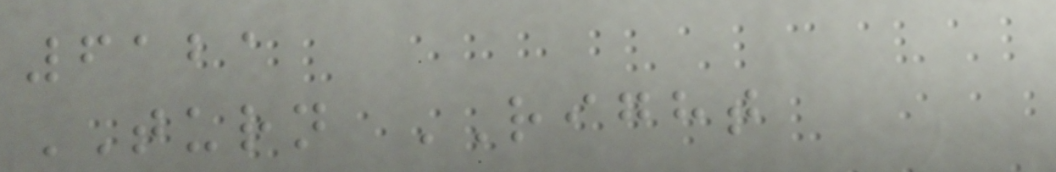6121
TURN RIGHT
